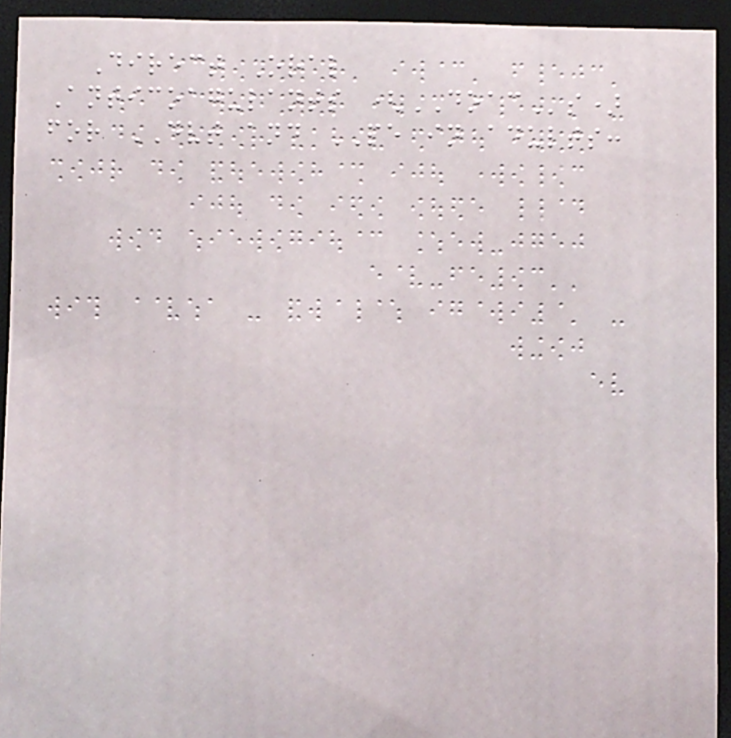Direct Oral
Anticoagulants (DOACs)
for DVT and PE in adults:
